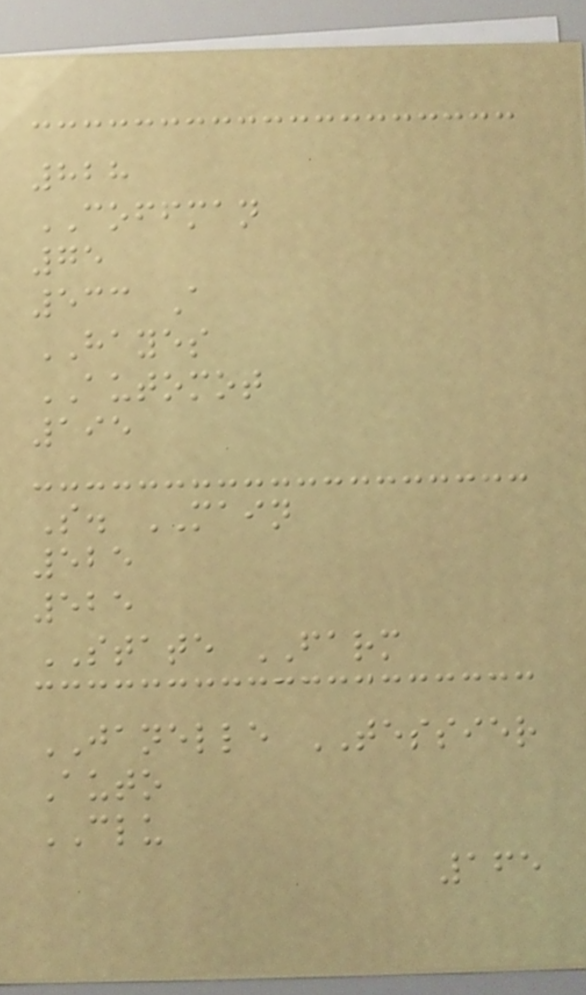828
COFFMAN
75
533 A
HAYES
AUTOMOT
195
S. MAIN
525
525
STATE FARM
JANELLE TESSIER
Auto
CLU
165
